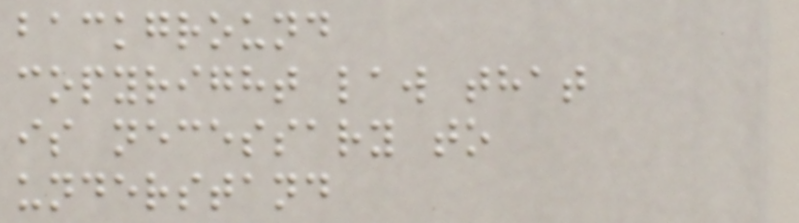background
copyright law that
is necessary to
understand
